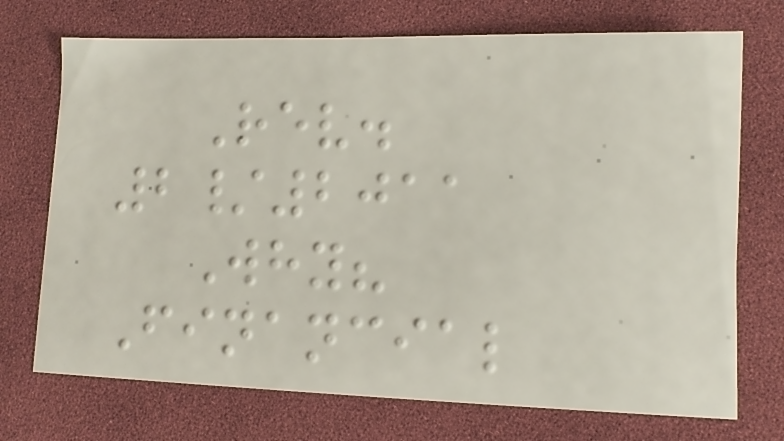Rev.
2/2011
Why?
Financial
